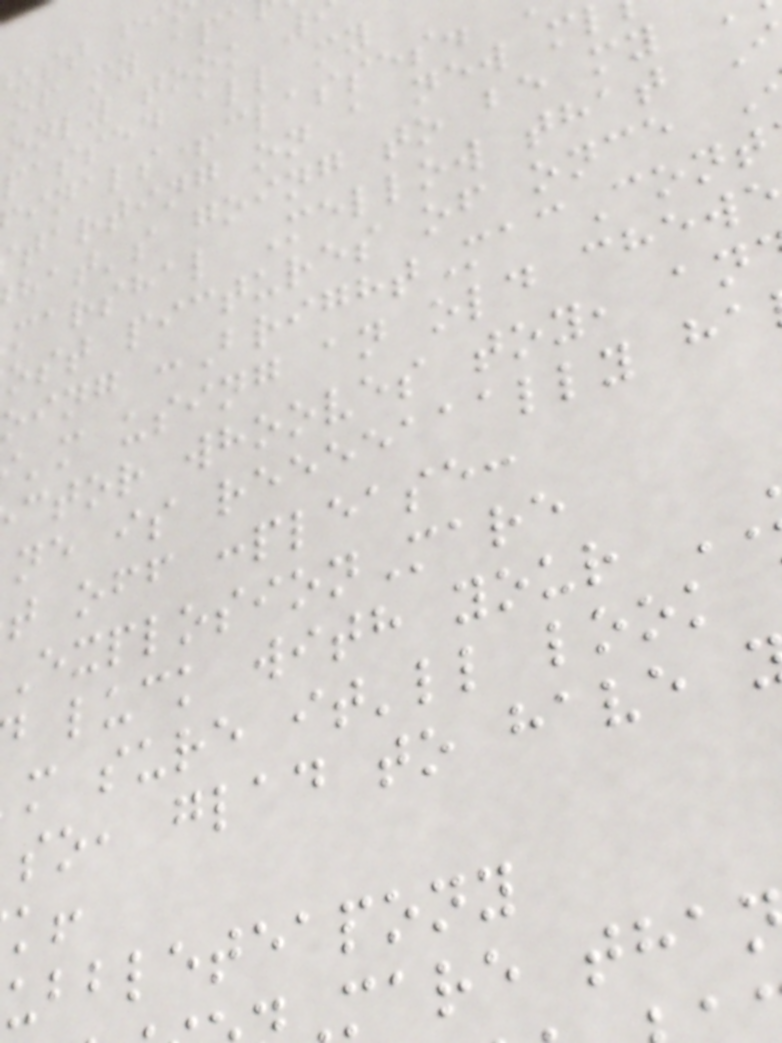of my apa
only took
passed all my
inals+classes.
tarting on a new m
hat's going to be my
marshal Mellow that
ost pictures of once
oing :BrightMacCont
'm using an old chew
ctor whooves toy, an
ne is reeeeaaally ha
t off :please:
ExplosionMare
luck with your
m sure it'll look
so, glad to have
ubbleteapony
mare tha
